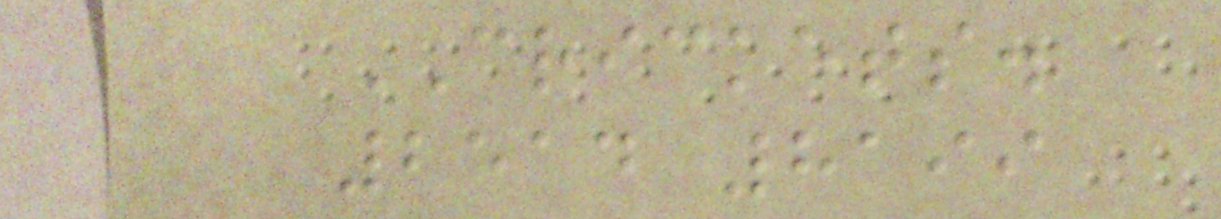CRICKETS.
2514 8199
